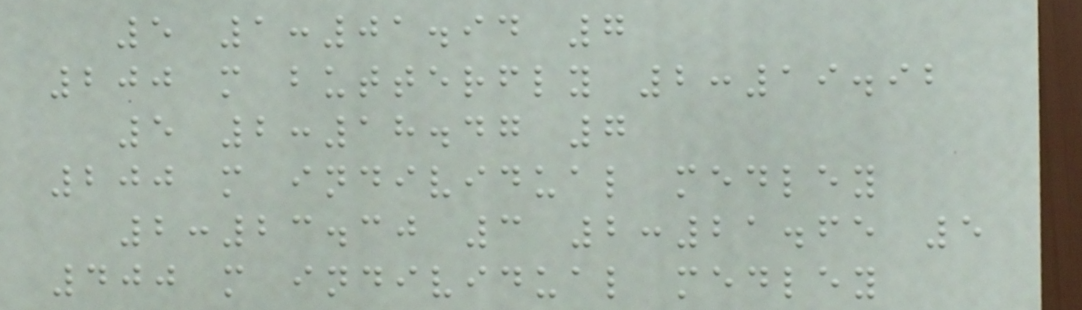5 1:01.94 7
200 m butterfly 2:19.92
5 2:18.47 7
200 m individual medley
2:23.30 3 2:21.65 5
400 m individual medley
